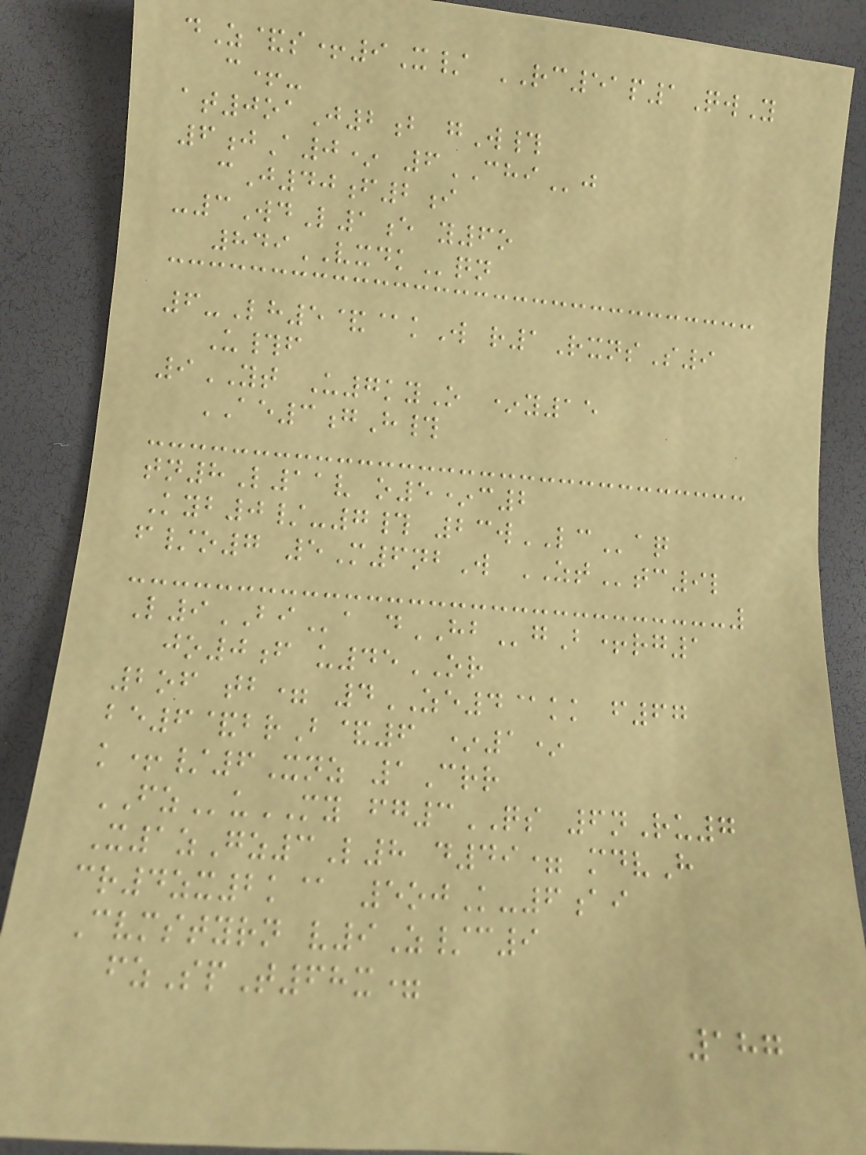dZ&s+9X/ RC51p1QwY
c+-
at0oaJ2b gW#
6jA0* 6CHIj
cJ40f2i
-3WdL1e y6o
849VXDKqn
6-Lh5&@kW r1RxnsS9
U#f
9YT U7kyO *y15
AE3gH#
tn8L11v o5*c2
Kyb0/-7# 23wLCaq
f/o7 5M6nbW ZTtc9l
L9BIa dHBgB+rg1
jo0f u45OR
2of tb= 4ZE4@kk f67
be6&brB&6 *1*
k+/6Xnz 1Crr
FZuMY fg3QS 6nRu7
X1zGz3L8 d49= mdvH
cr4zx2k@ 5ojK-6ai
Cvmstyrn v9Z/c9
fzSpT68x=
187
